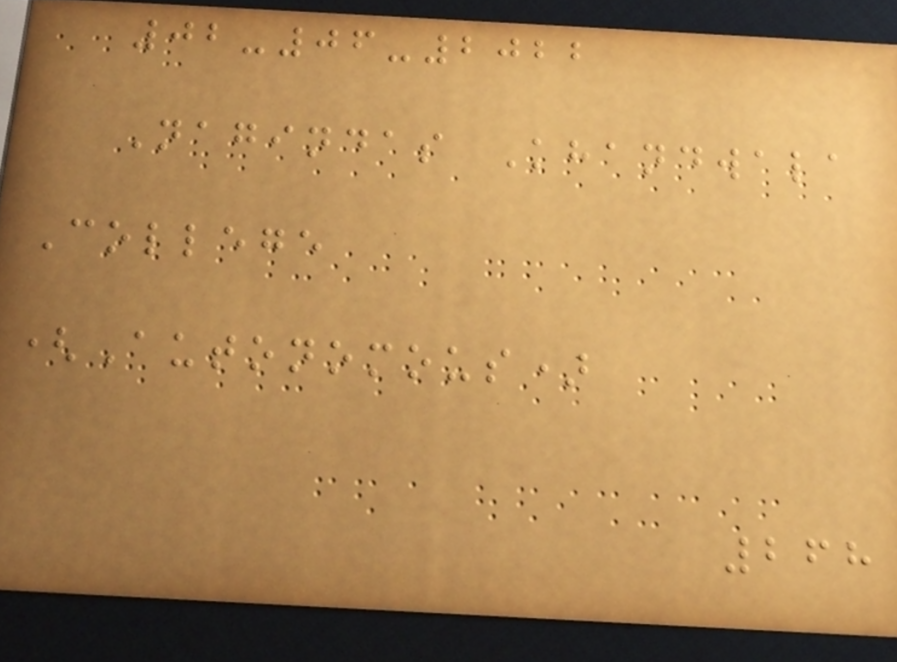02-06-2022
Nagindas Khandwala
College
(Autonomous)
268
